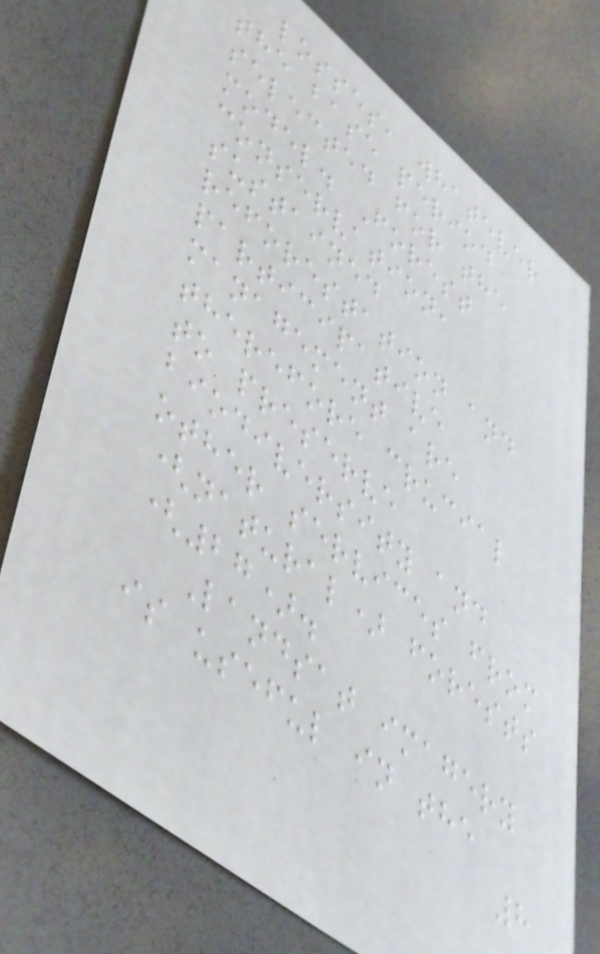losses, whatever
the base period
selected for the
model. Forest
conservation,
sustained
reforestation and
participative
management are
therefore crucial
to preserve
biodiversity and
other services from
(natural) forests
(27).
Landsat imagery
is useful in the
8
